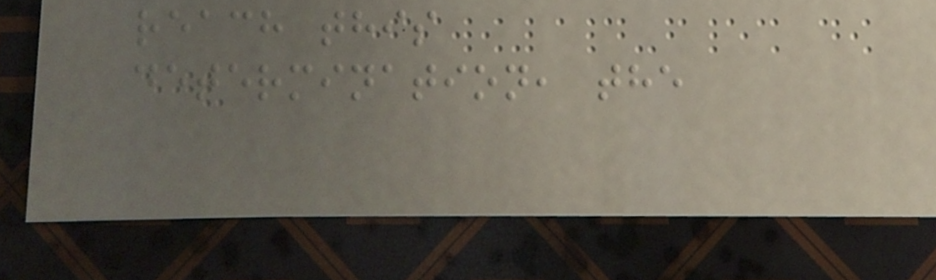reach this
determination, the
